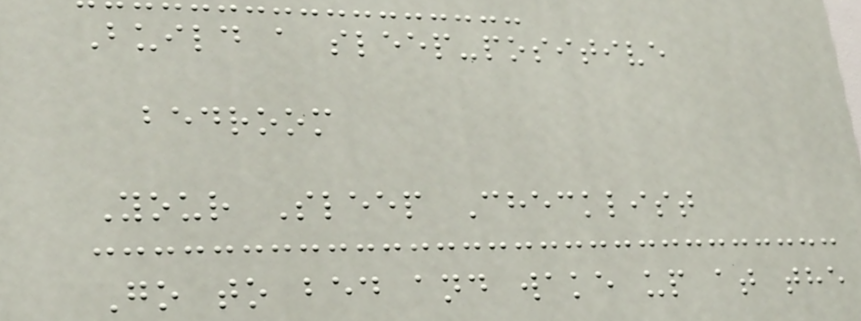Build a sleep-positive
bedroom
Your Sleep Checklist
Go to bed and wake up at the
